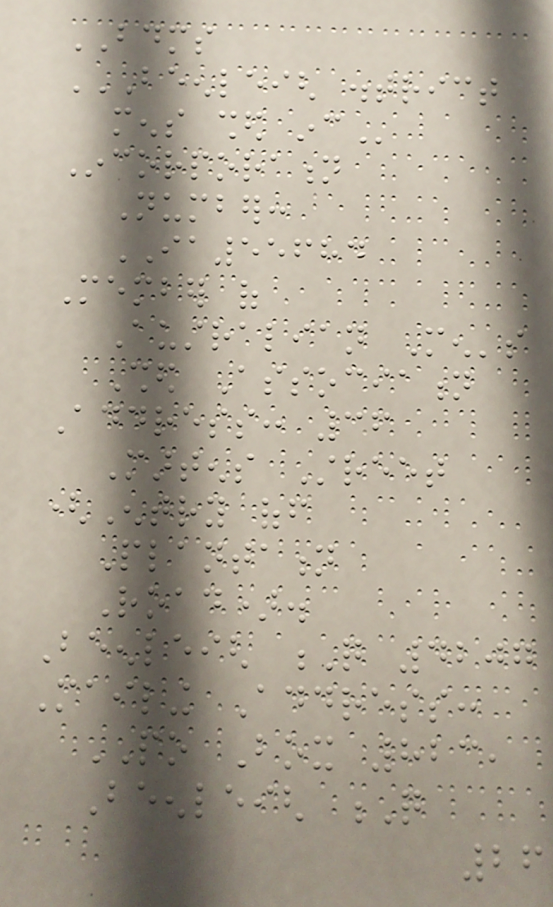BDMS
BEENLEIGH DISTRICT
MENS SHED INC
Incorporation
Number:
IA55684
Member of
Australian Men's
Shed Association
Address: 36
Martens Street
(Entry off
Plantation
Road).
Beenleigh Q 4207
Mailing Address:
PO Box 823,
Beenleigh Q
26
